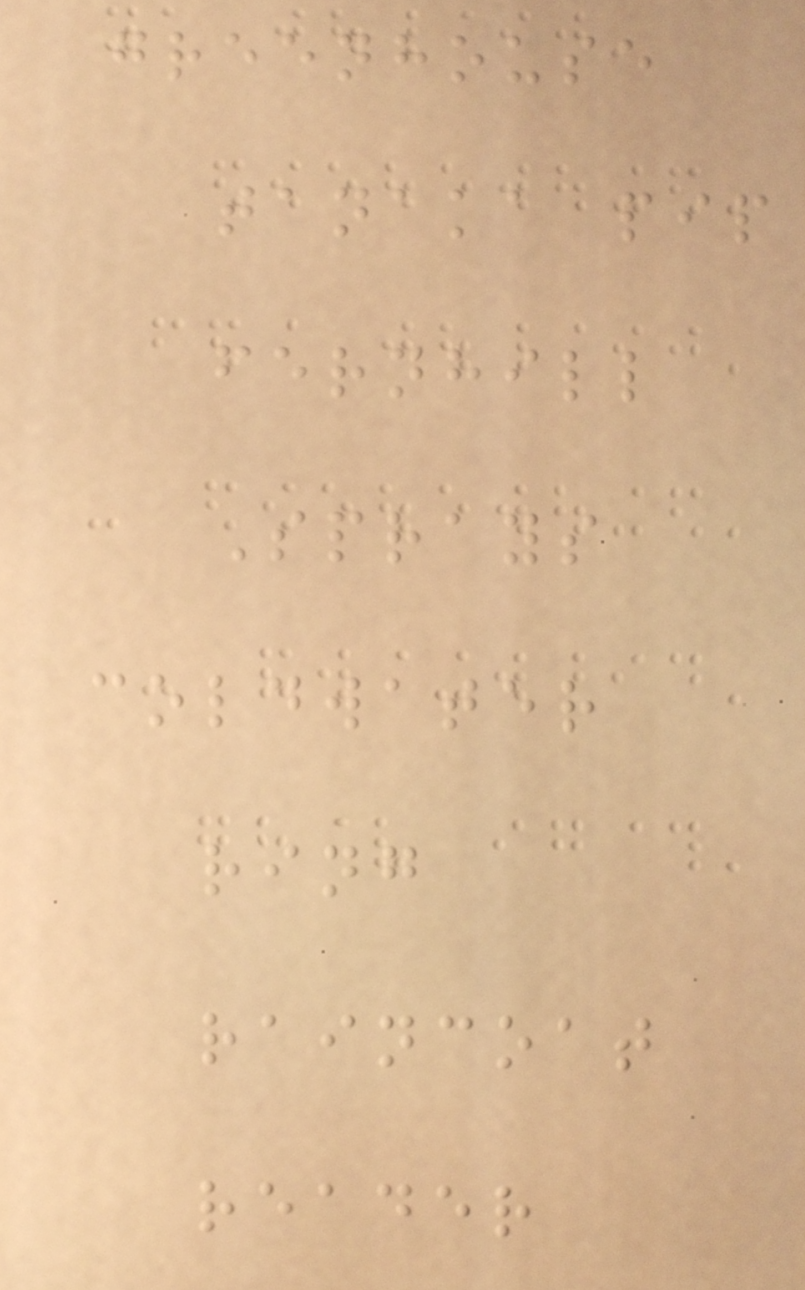greenhouse
tanaka pip
fernhill
Sprays
coldwater
ring
raincoat
reader
